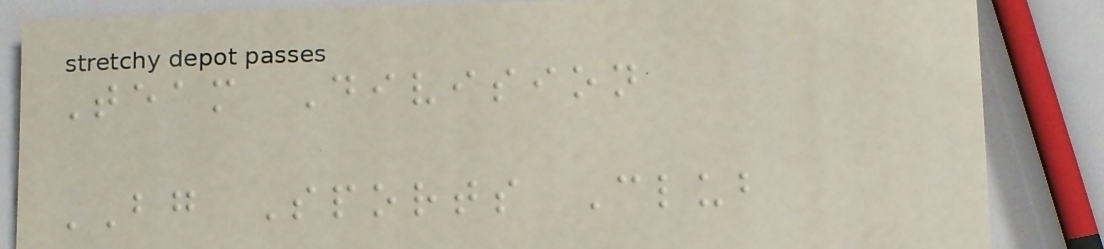Team Division
BG Sports Club
